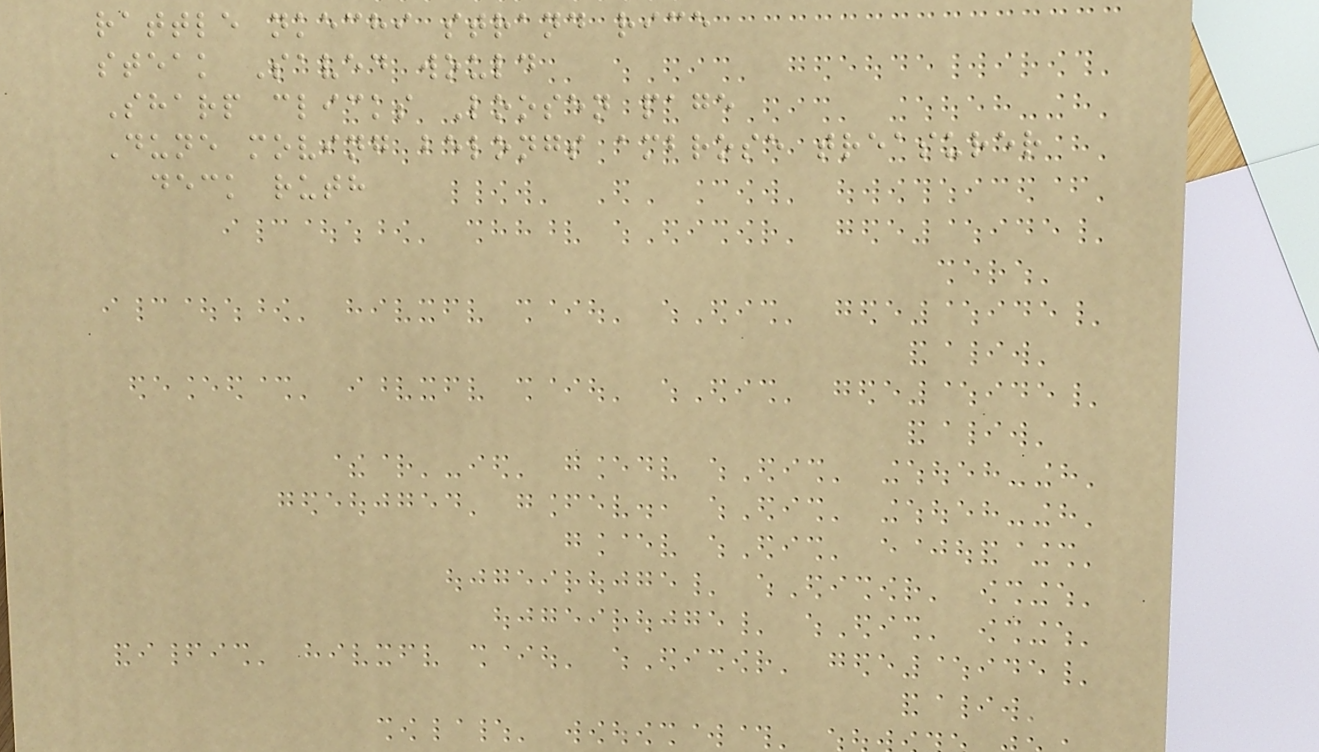rattle nkechi strand rice
steak Saved would
Sharp clicks Loosen page
Dune moving belongs ambrose treasurer
deck ruth
